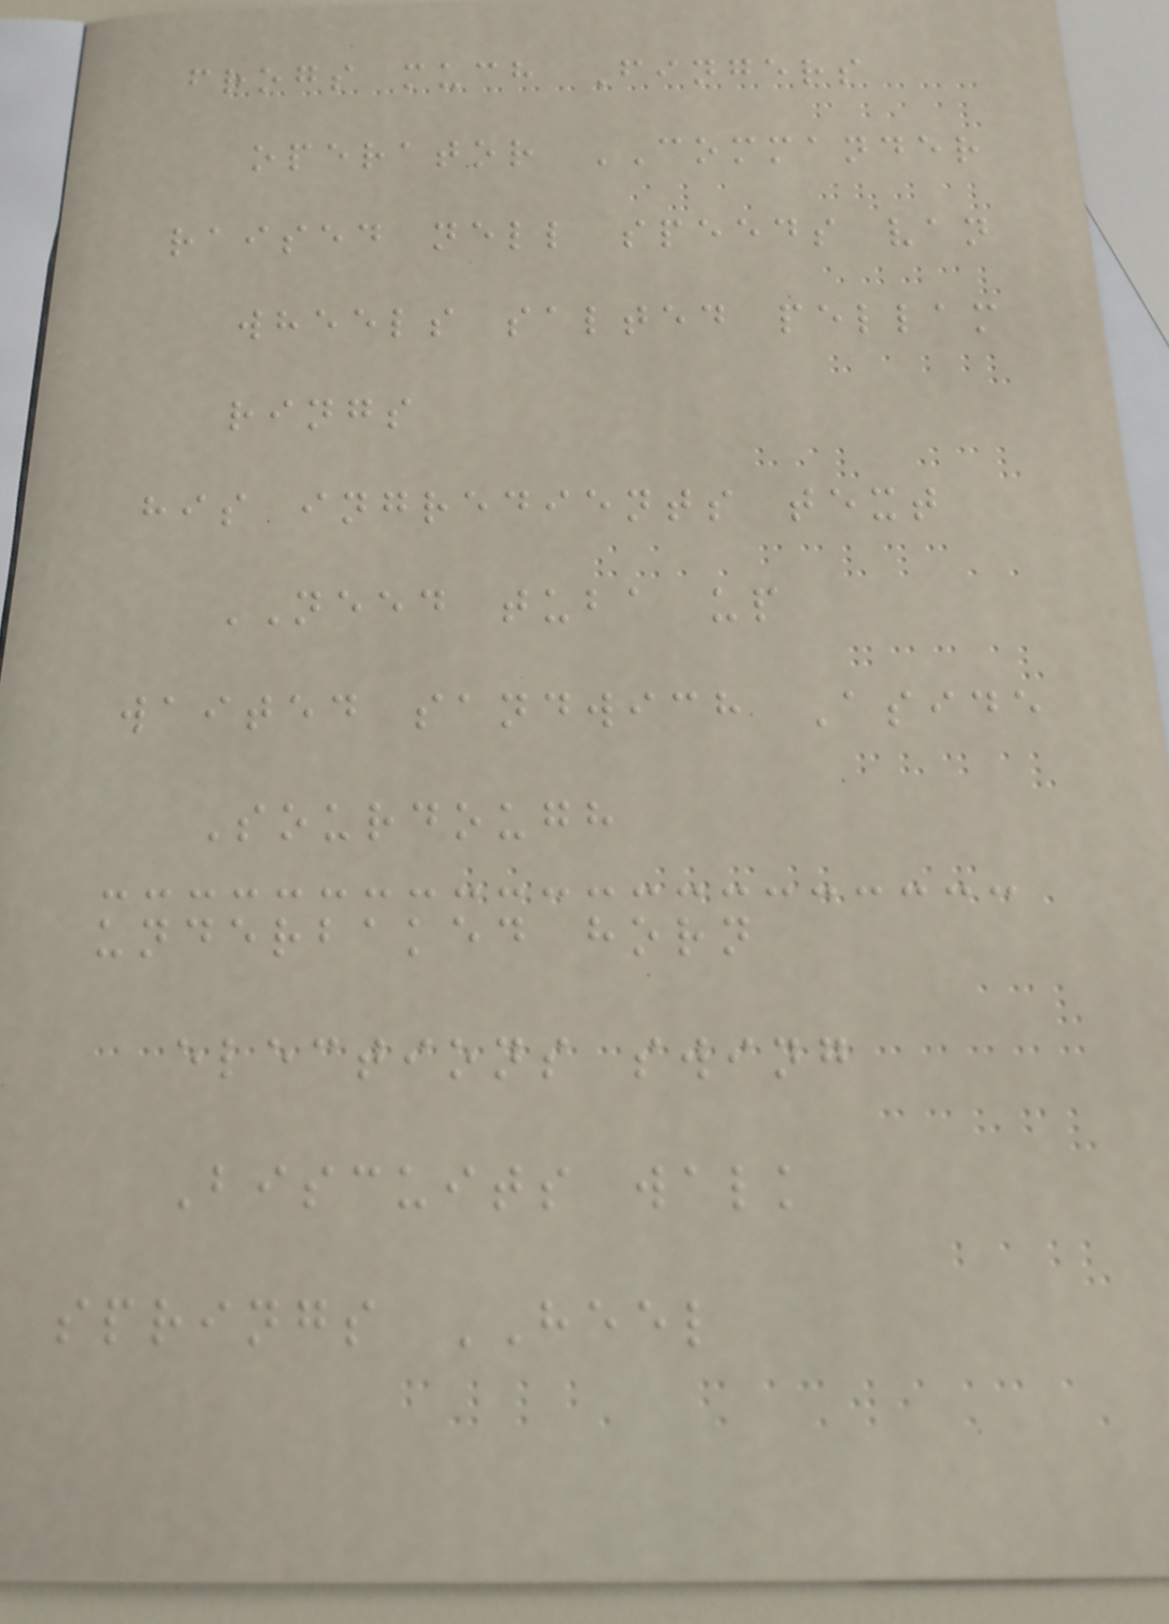frogs much Fingers
operator COMMANDER
raised nell speeds van
wheels salted pellam
rings
his ingredients text
NEED tuba up
waited sandwich Aside
Sourdough
underbaked horn
elections swing
Biscuits walk
springs HEEL
